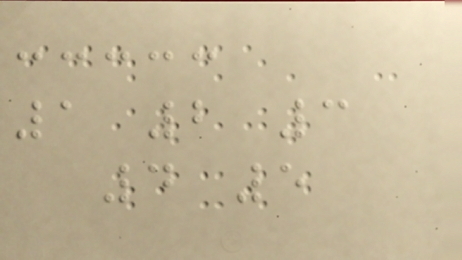1 2 3
4 5
